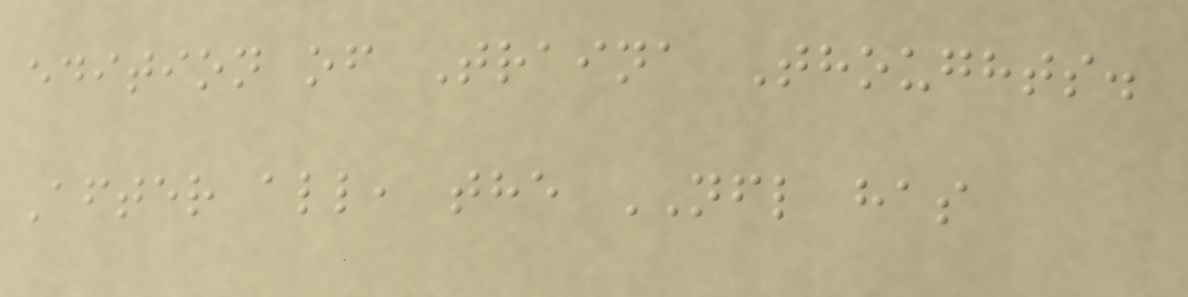edition of Traina Thoughts.
After all, the NFL has
